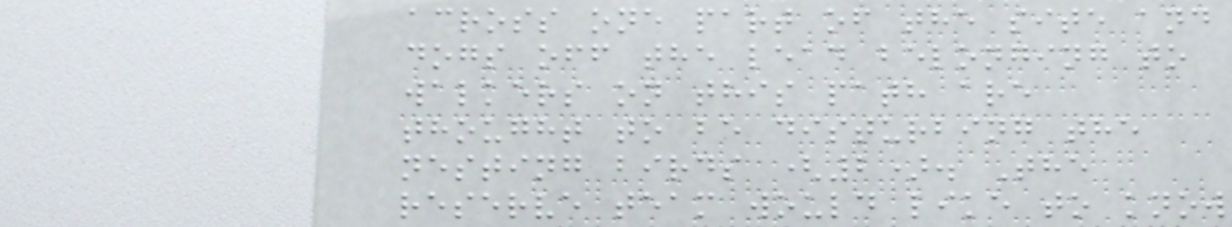across one part of the site and
dogs off the lead belonging to
walkers on this path are
thought to be disturbing the
nesting birds (2). The
reserve team would like to know
